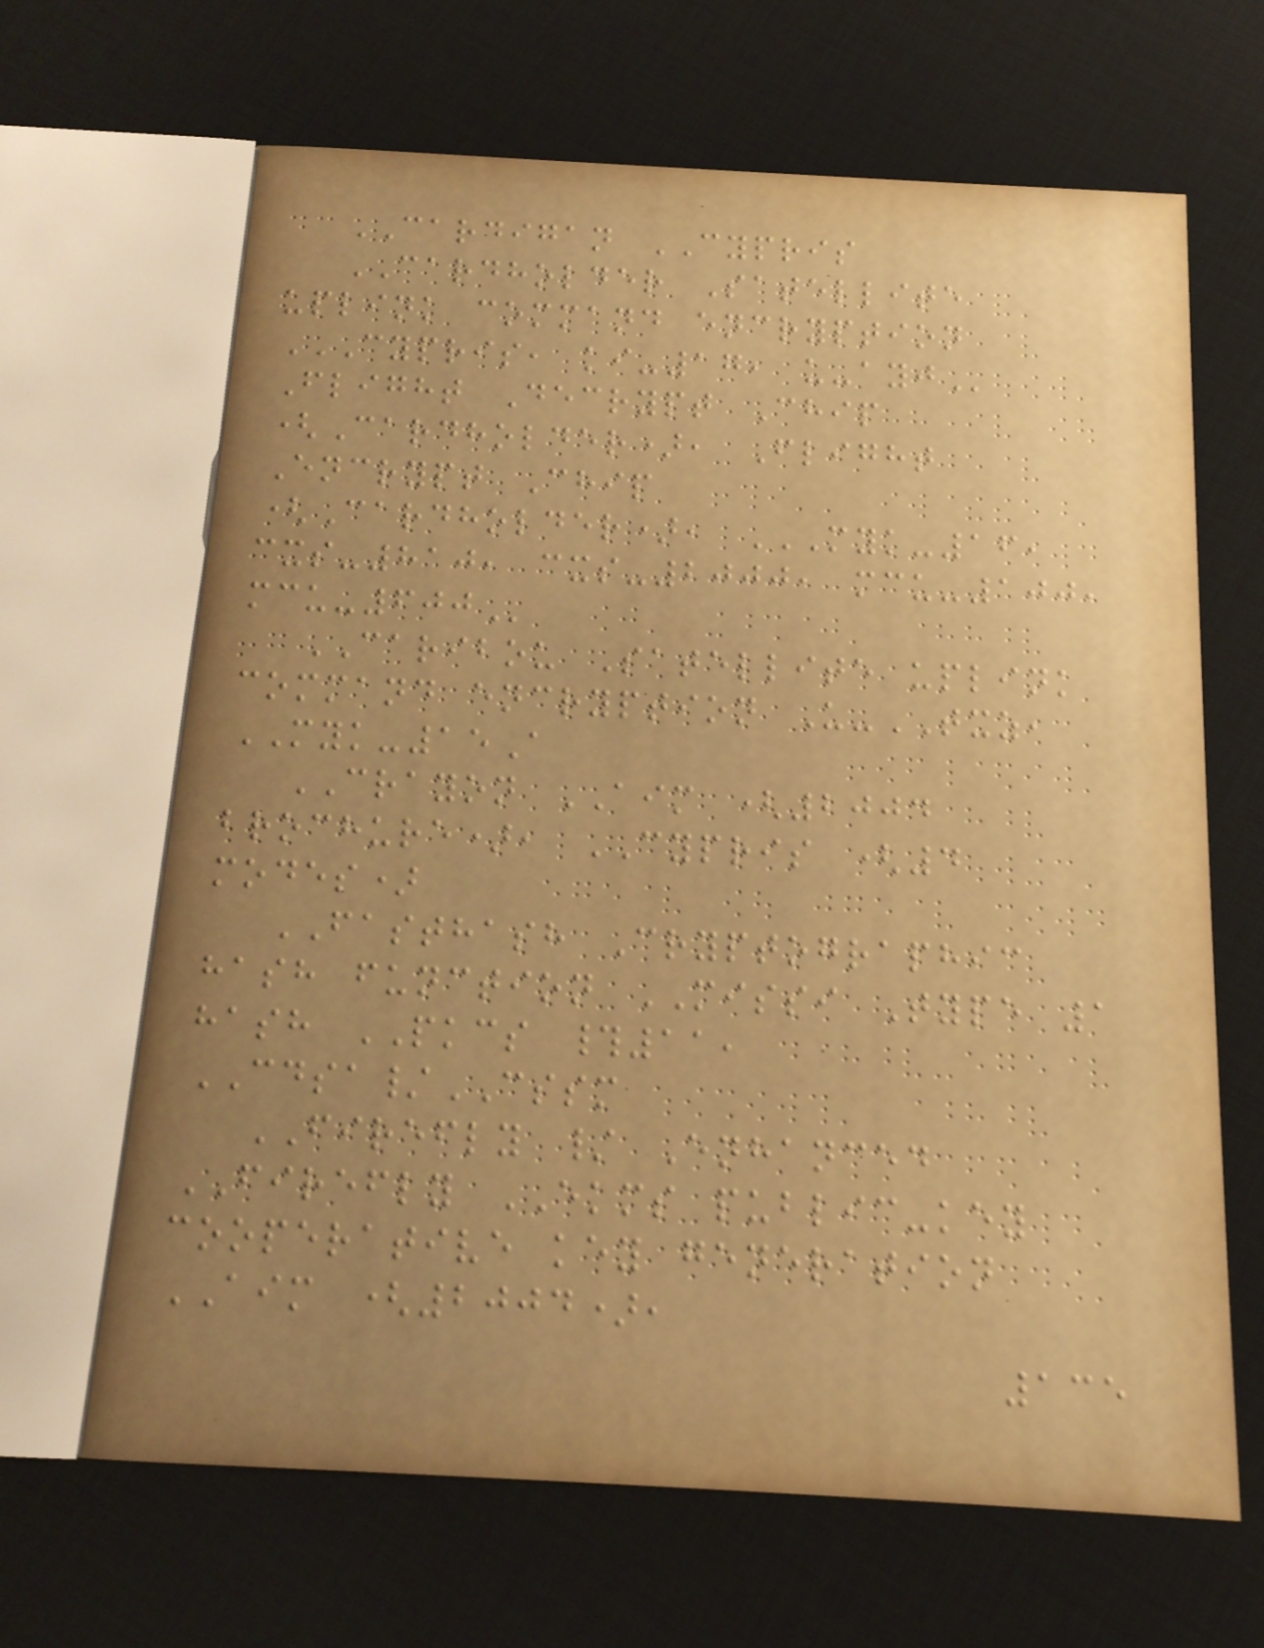CARDIGAN CYPRIS
CARDHOLDER Satellite
uplink command encryption
CYPRIS, KI-17, U-AYJ
Flight Decrypt Chip
(Cardholder), Flight
Encrypt Chip
(Cardholder), MYK-16,
CXS-810, CXS-2000, MCU-100,
MCU-600
CARIBOU Satellite uplink
command encryption U-TXZ,
MYK-15A
CRAYON AIM (2004
brochure), CYPRIS (4
modes)
FASTHASH Cryptographic
hash function MISSI Type 1
hash PKCS #11,
CDSA/CSSM
FIREFLY / Enhanced
FIREFLY EKMS public-key
cooperative key generation
AIM (2004),
135
